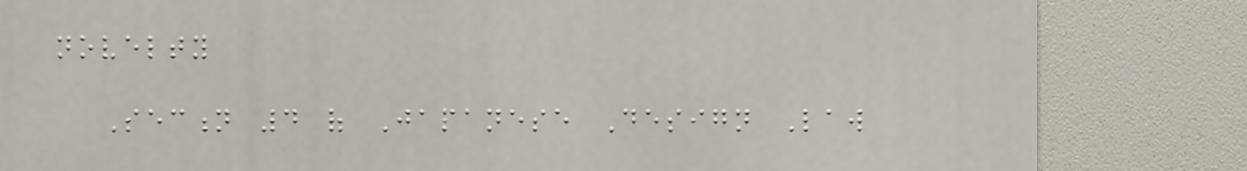novelty
Section 4 of Japanese Design Law
